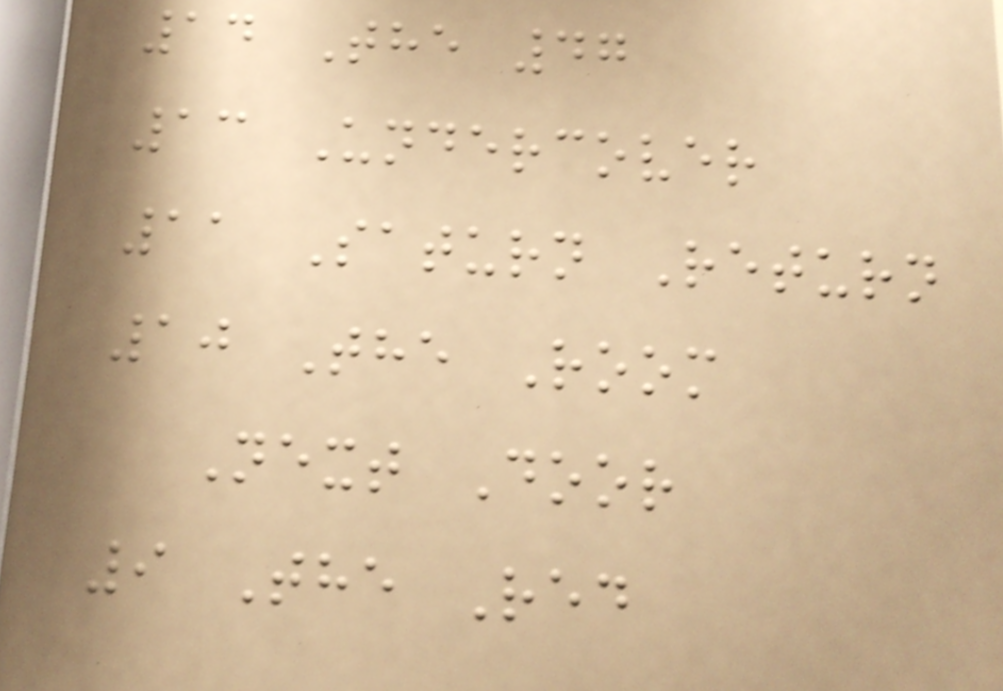14 The 47
13 Undercover
11 Saturn Return
10 The Room
Next Door
9 The Red
